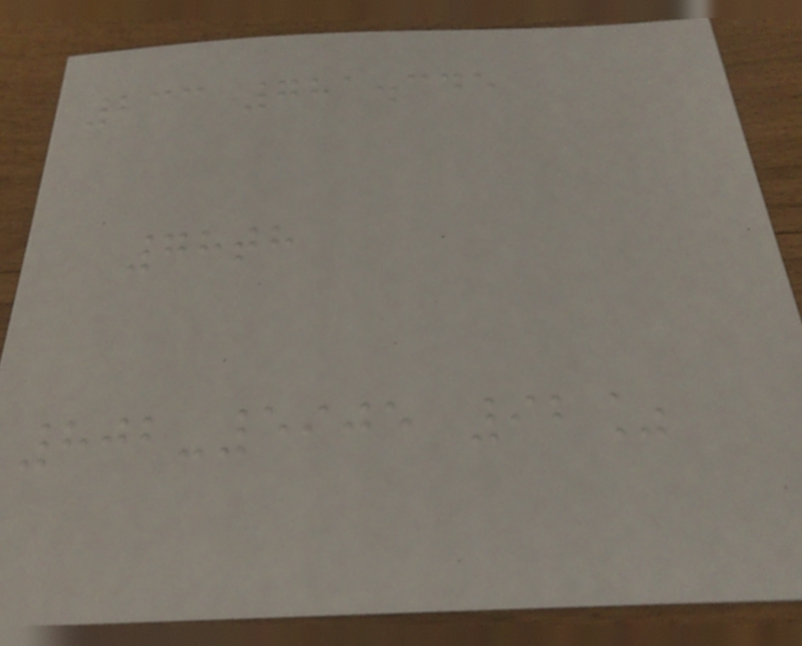233 781.345
78th
802-5905 92%
